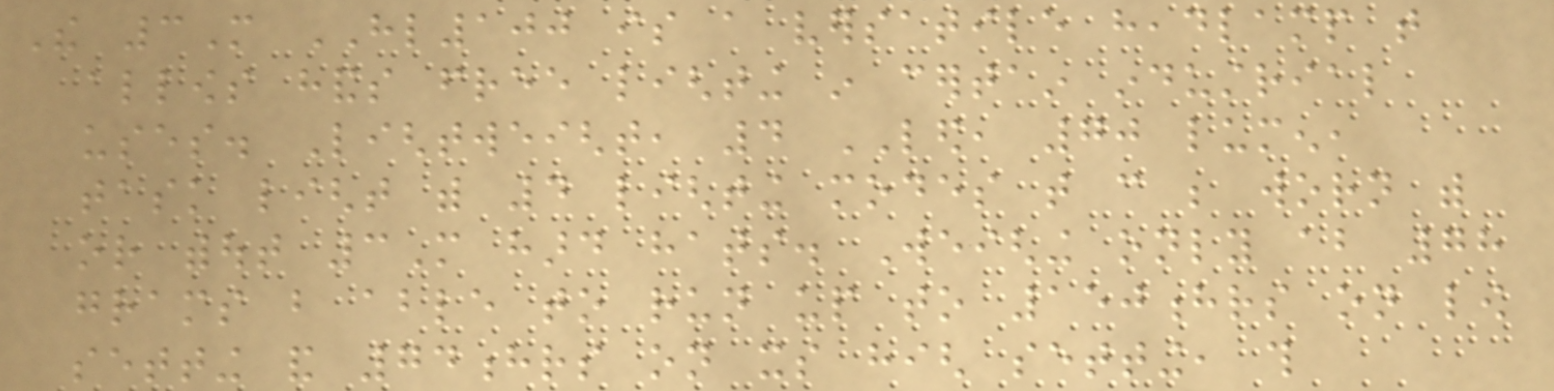The 3M HL100 is a versatile headlamp that
allows hands free lighting in certain industrial
uses. Lightweight, 4 LED, 70 lumen,
task light with 4 lighting modes that can be worn with
or without 3M hard hats. Weighing only about 78
grams but able to run up to 150hrs on low
setting and 74hrs on its high setting, this
